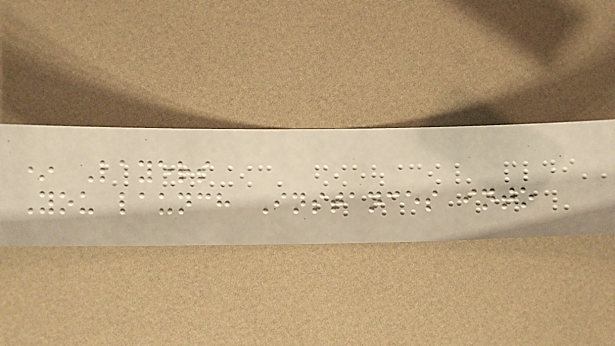* Layers
You launch Instances into
